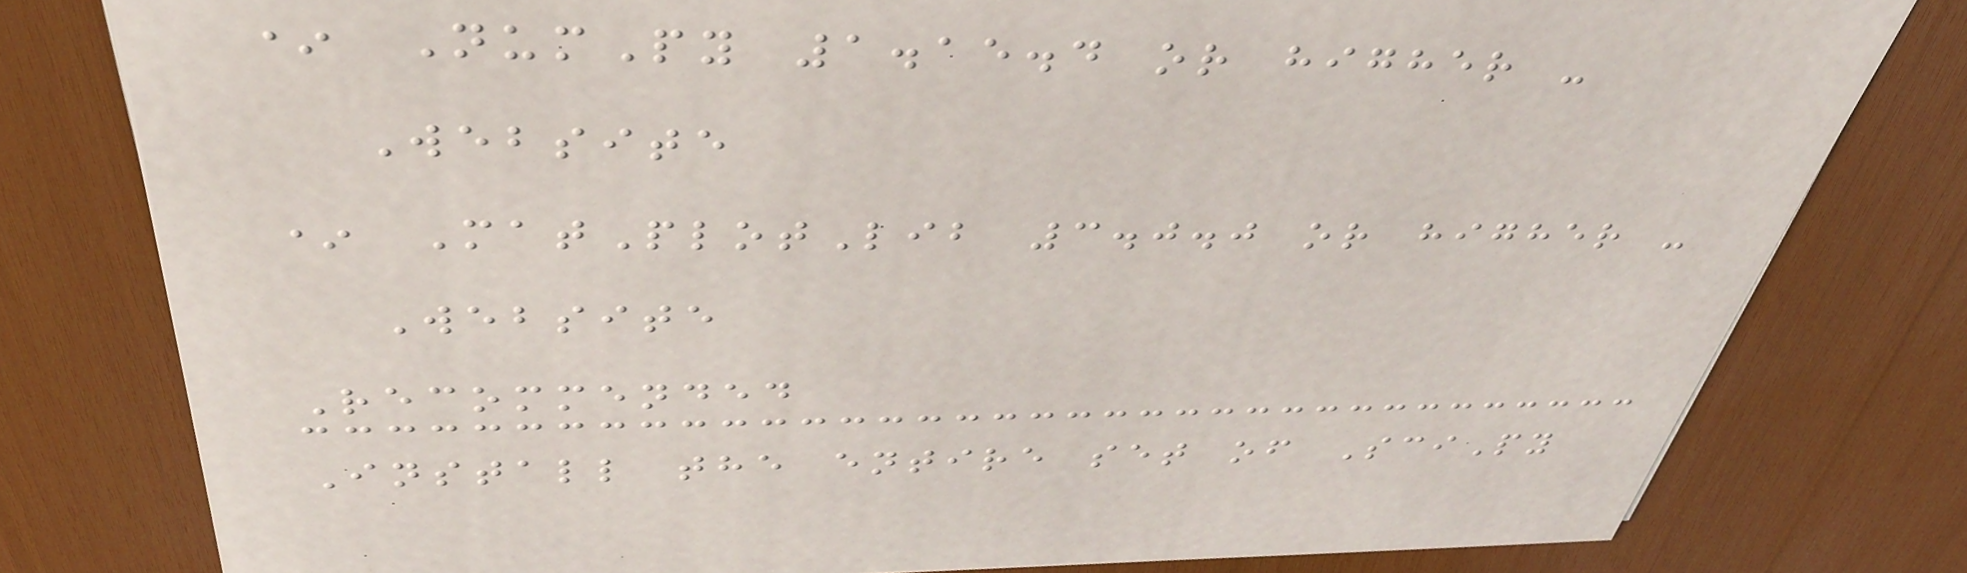* NumPy 1.15.4 or higher -
Website
* MatPlotLib 3.0.0 or higher -
Website
Recommended
Install the entire set of SciPy
